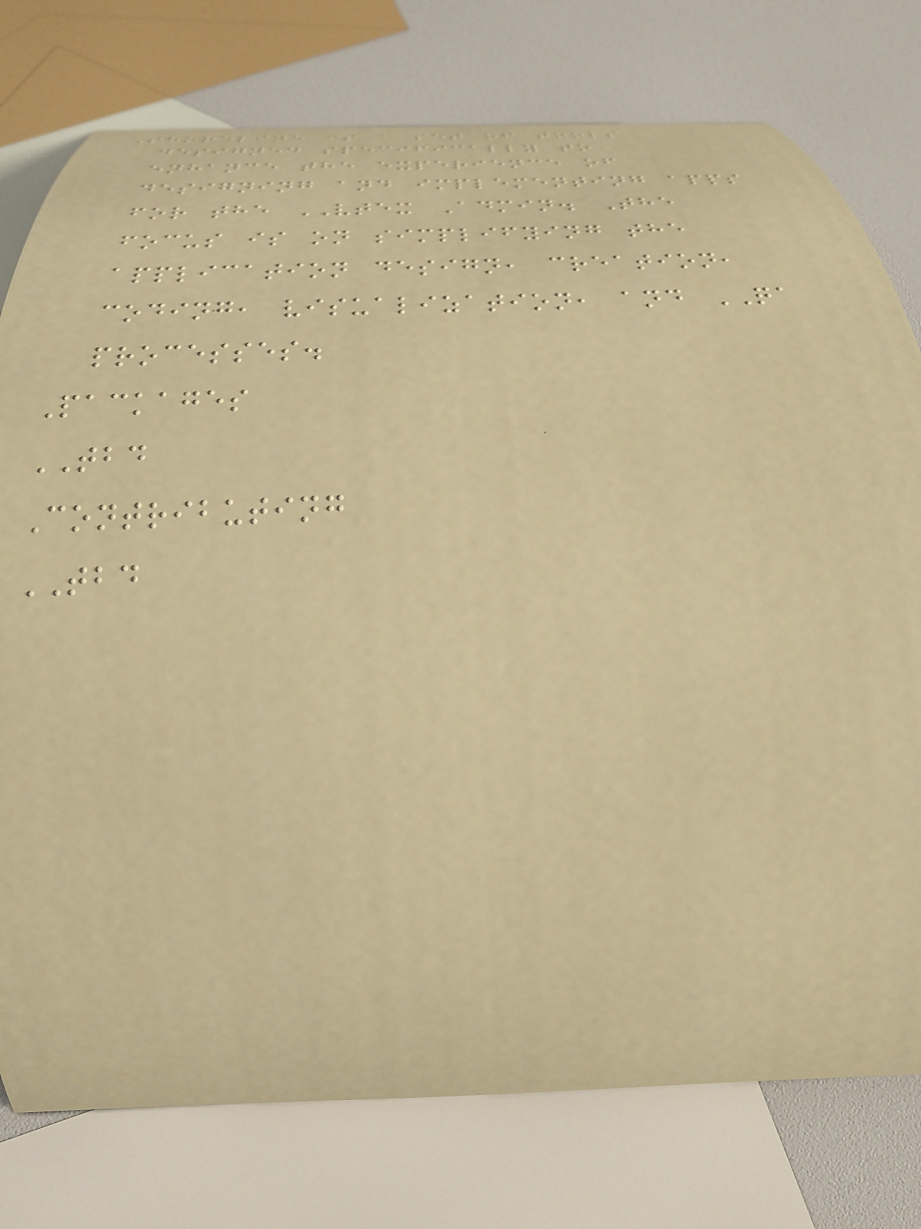Shoreline is a set of tools
designed specifically to
enhance the experience of
designing and implementing apps
for the VTEX Admin. The
focus is on simplifying the
application design, creation,
coding, visualization, and QA
processes.
Packages
TBD
Contributing
TBD
